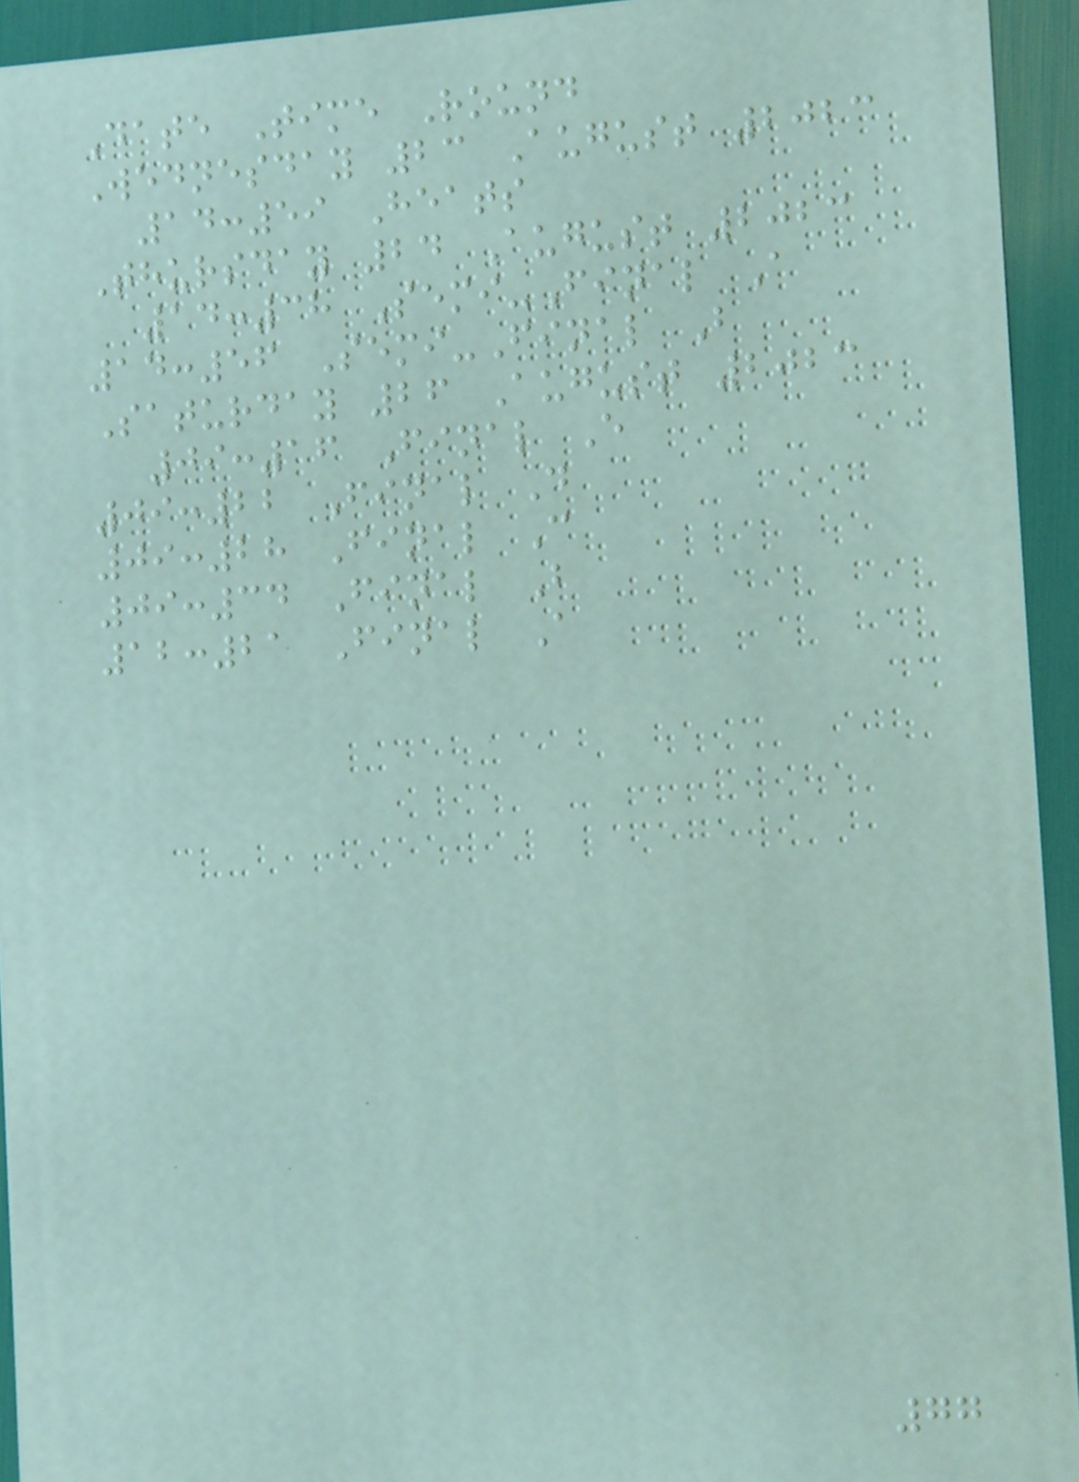Date Time Round
Wednesday 23 August 2023
14:59 Heats
Thursday 24 August 2023
14:38 Semi-Final A
14:56 Semi-Final B
Saturday 26 August 2023
09:16 Final E
09:22 Final D
09:28 Final C
09:34 Final B
12:21 Final A
77
